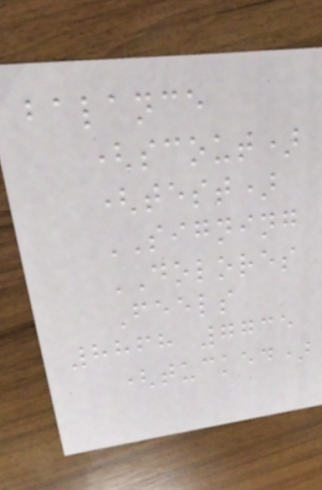balance
(scout)
(test)
SIGNING
DOLORES
Feels
8868 7735
(tucked)
